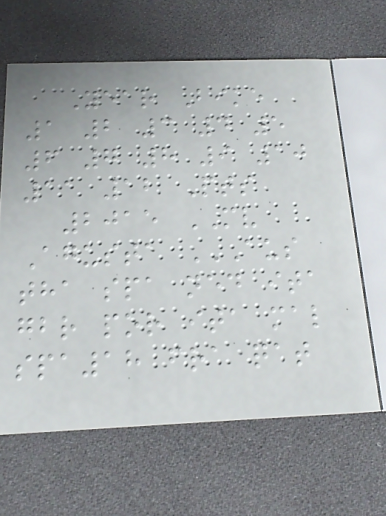Year Bike
1 2 3 4 5
6 7 8 9 10
11 12 Pts
2015 MV
Agusta AUS
THA SPA NED ITA
GBR POR ITA MAL
SPA18 FRA QAT
